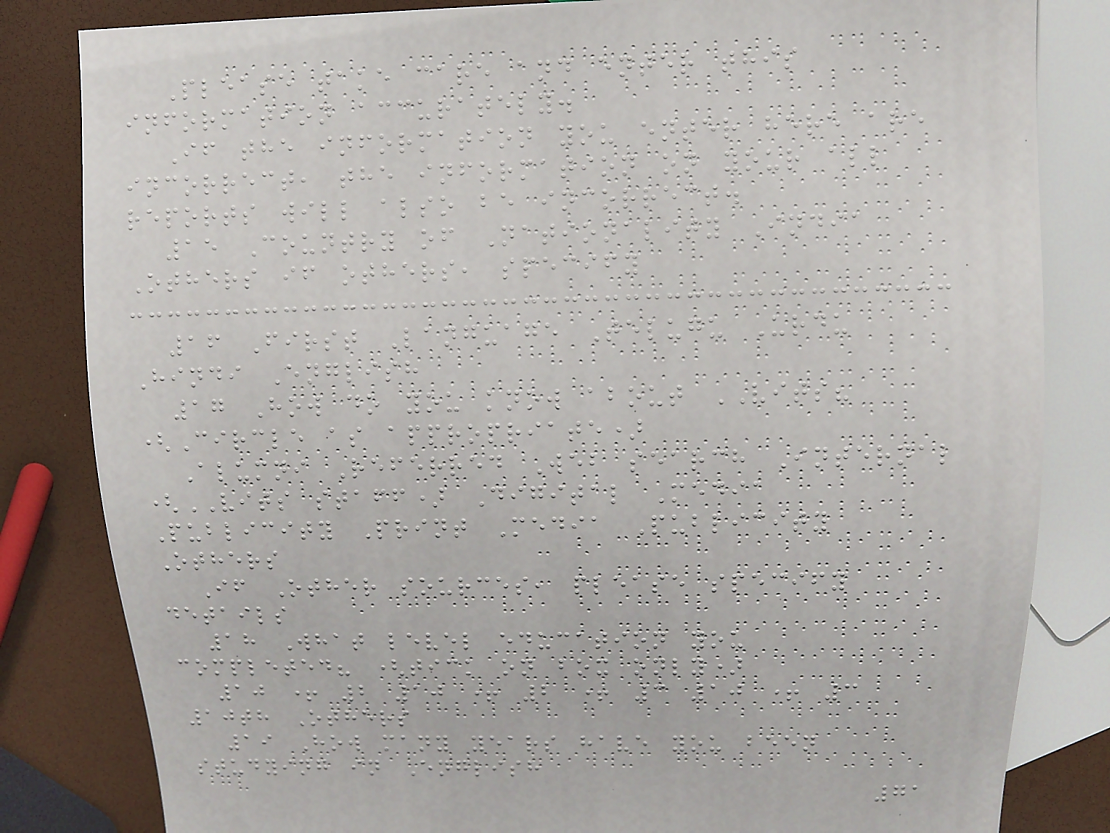Please take care and enter this
information accurately.
If the information you enter here are
incorrect, the information on your all
reports will also be incorrect.
15 Country of Nationality India
Others if others, specify
16 First Language Telugu Urdu
Hindi English
17 How do you know about VITS?
(Circle as appropriate)
Alumni Referred Web search Internal
(VITS staff) Digital Media
Publicity Print Media Publicity
Others
If Other sources, please specify
details
18 What level education you
completed? (tick on box only)
10 + 2 10 + 2 + 3 10 + 3
10th Others
19 How many years have you been
studying in English
71
